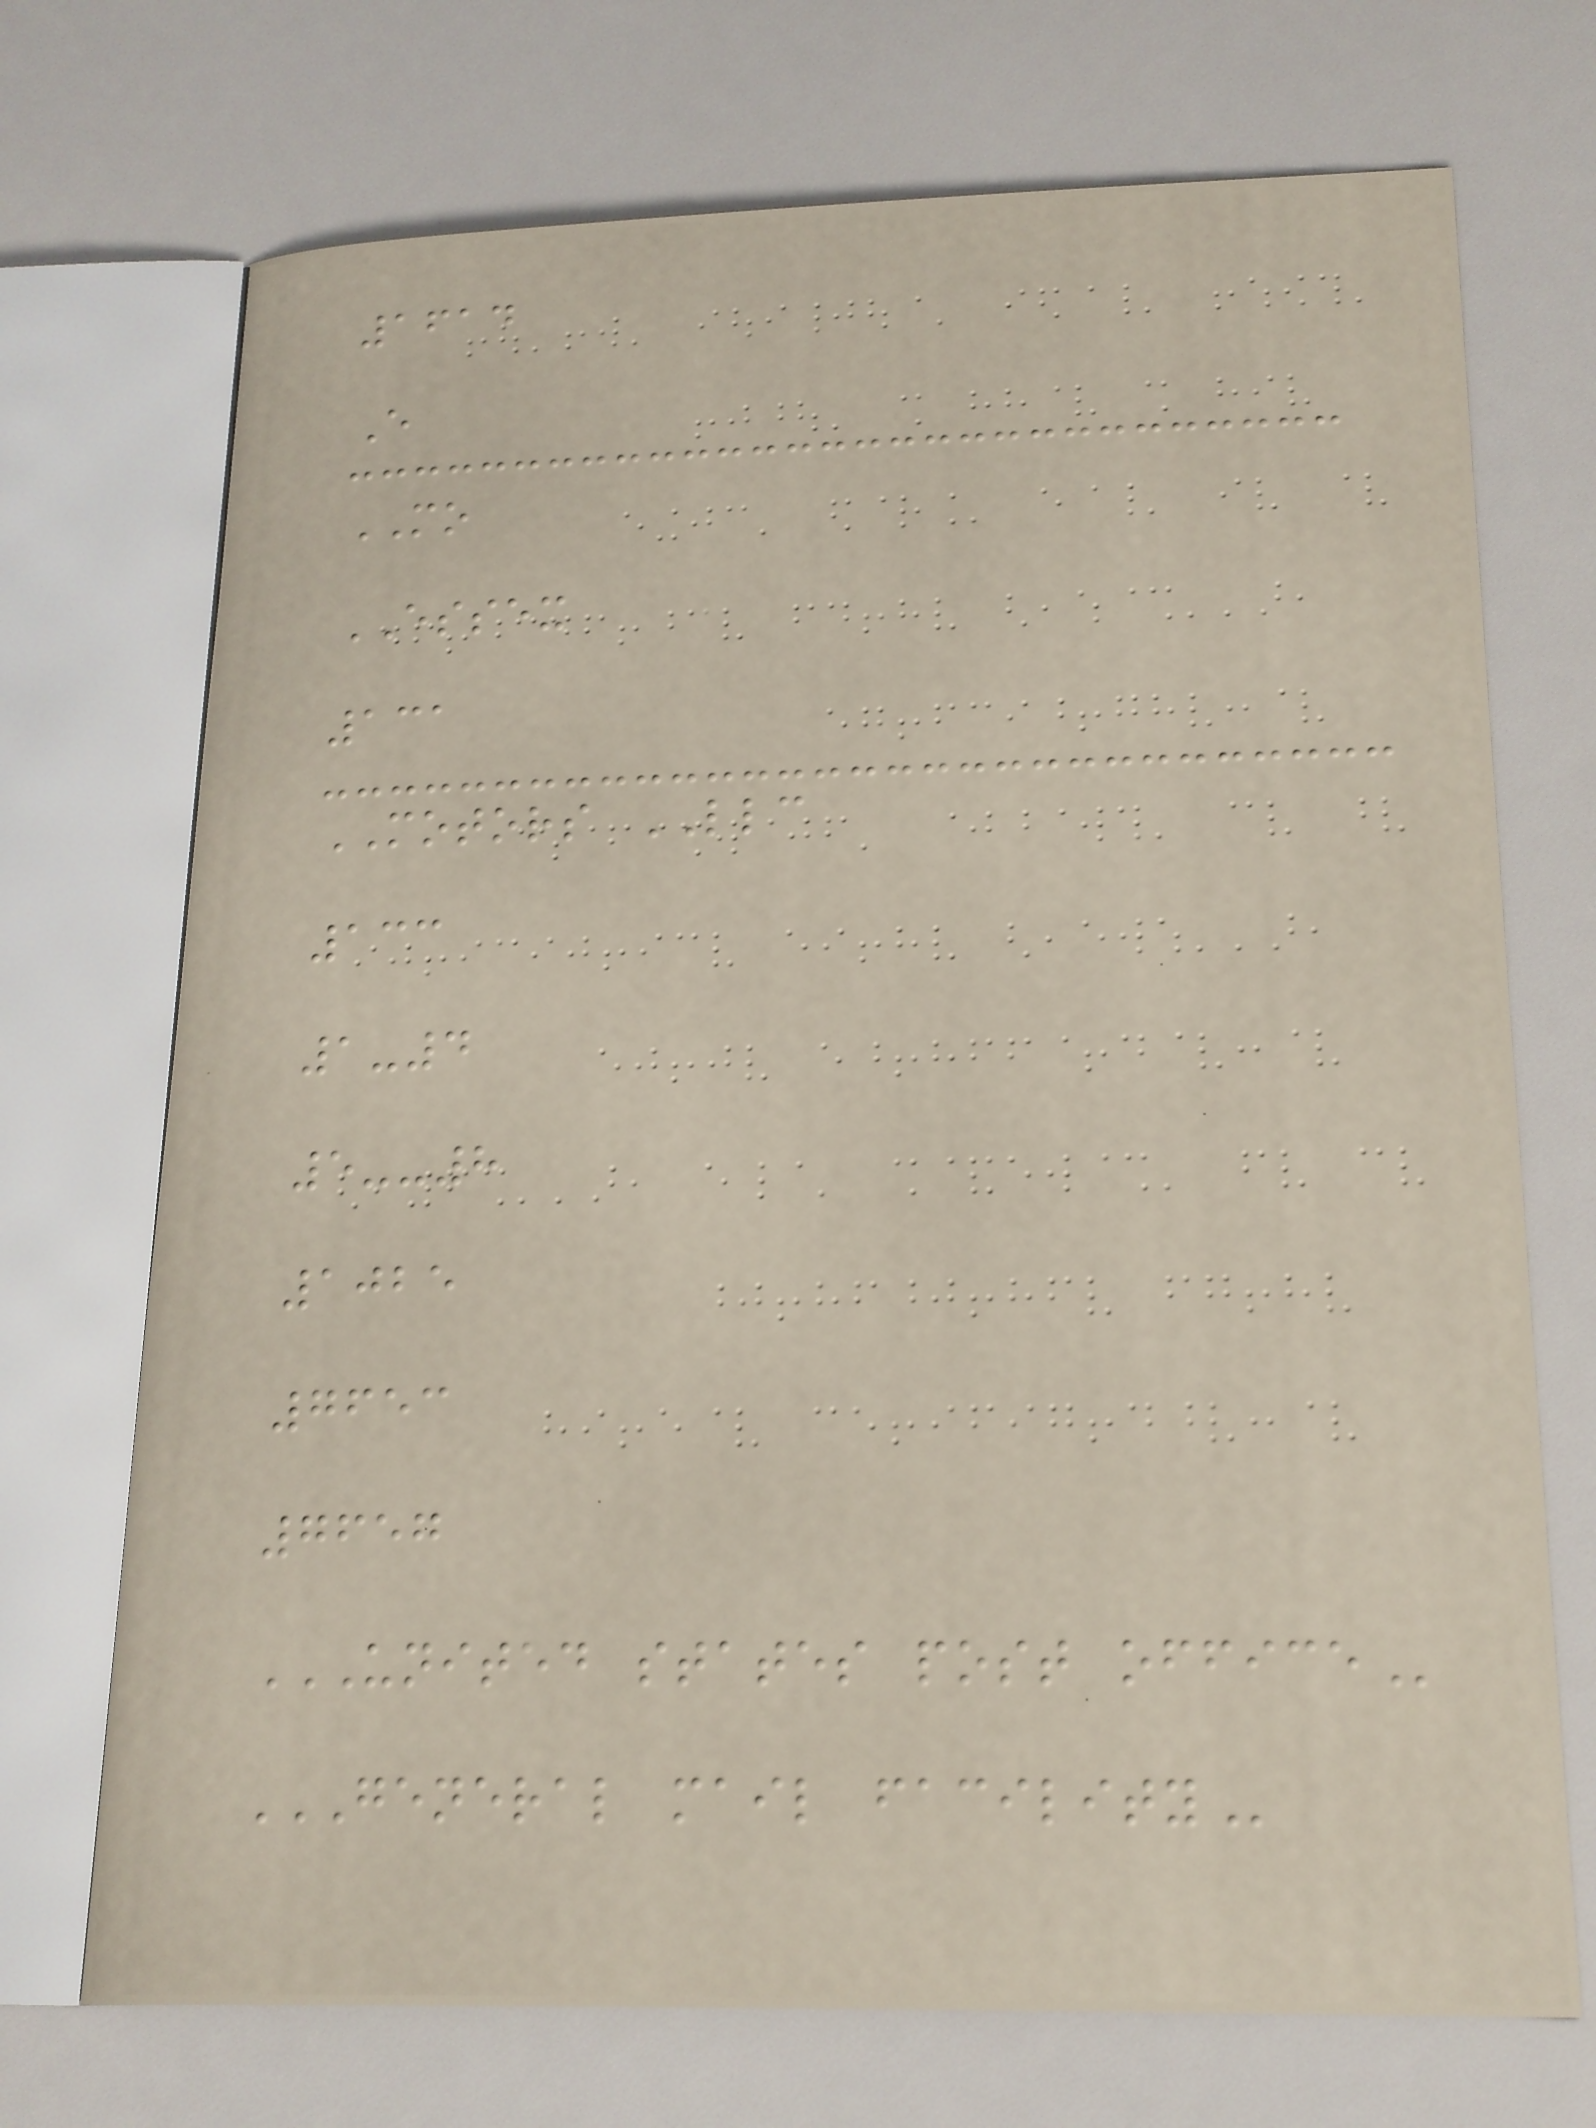1614
E
MO
ESSEX
131
MOTORS LLC
133
1-4
5--8
1025
7653
7657
UNITED STATES POST OFFICE
GENERAL MAIL FACILITY
